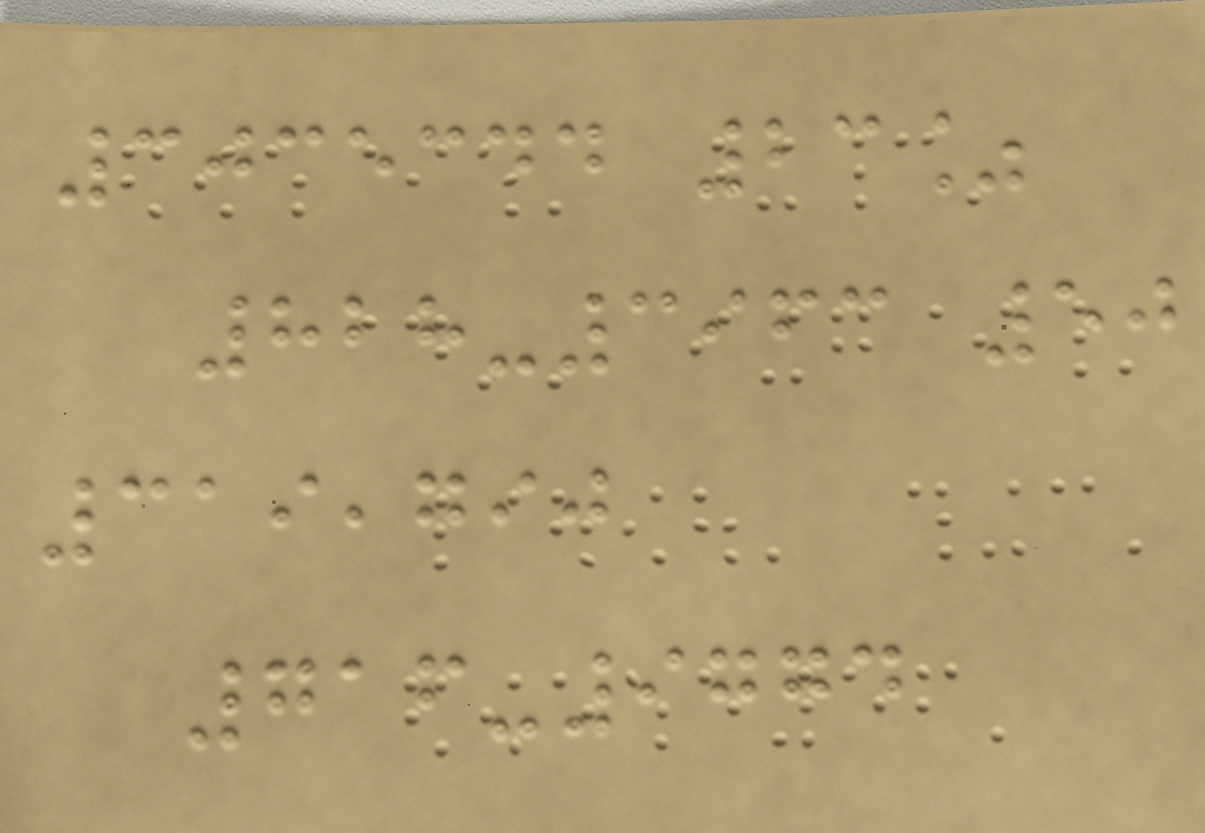3035344 23%
828-3963 50
319,790
716-9774
